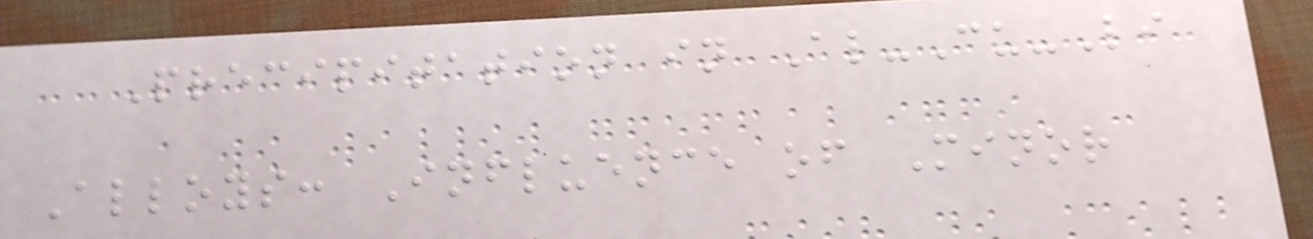Precipitation in Al-Cu-Li
Alloys: Influence of Minor
